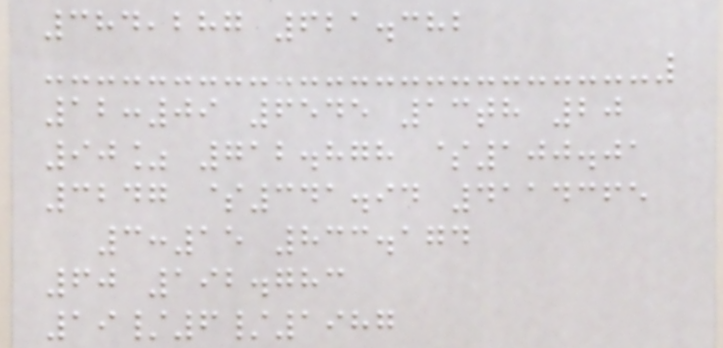384,287 621.382
12:09 6545 13th 20
90% 712.878 $100.01
3247 $341.94 4114365
3:15 833.174
60 192.783
19/6/1987
